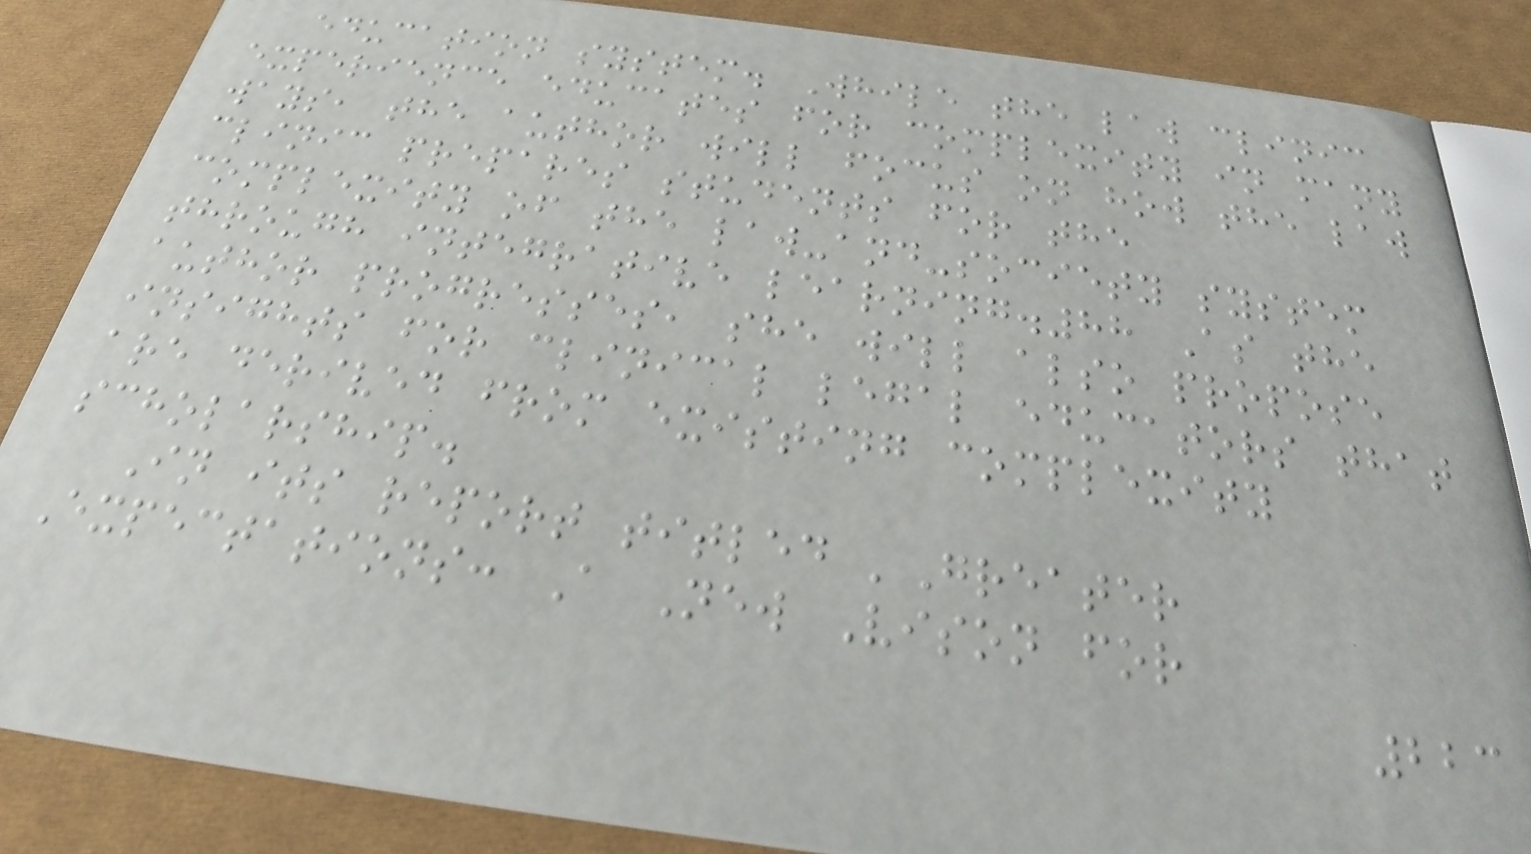education system. While the law clinic
experience educates for complexity in many
ways, the author will focus on how the law
clinic prepares students for the
complexity of the law-and-society system
through integrative learning.88 As the
author progresses, she will also propose
insights for clinical legal educators that
are derived from existing complexity
scholarship.
In its report titled 'Greater
Expectations: A New Vison for
223
